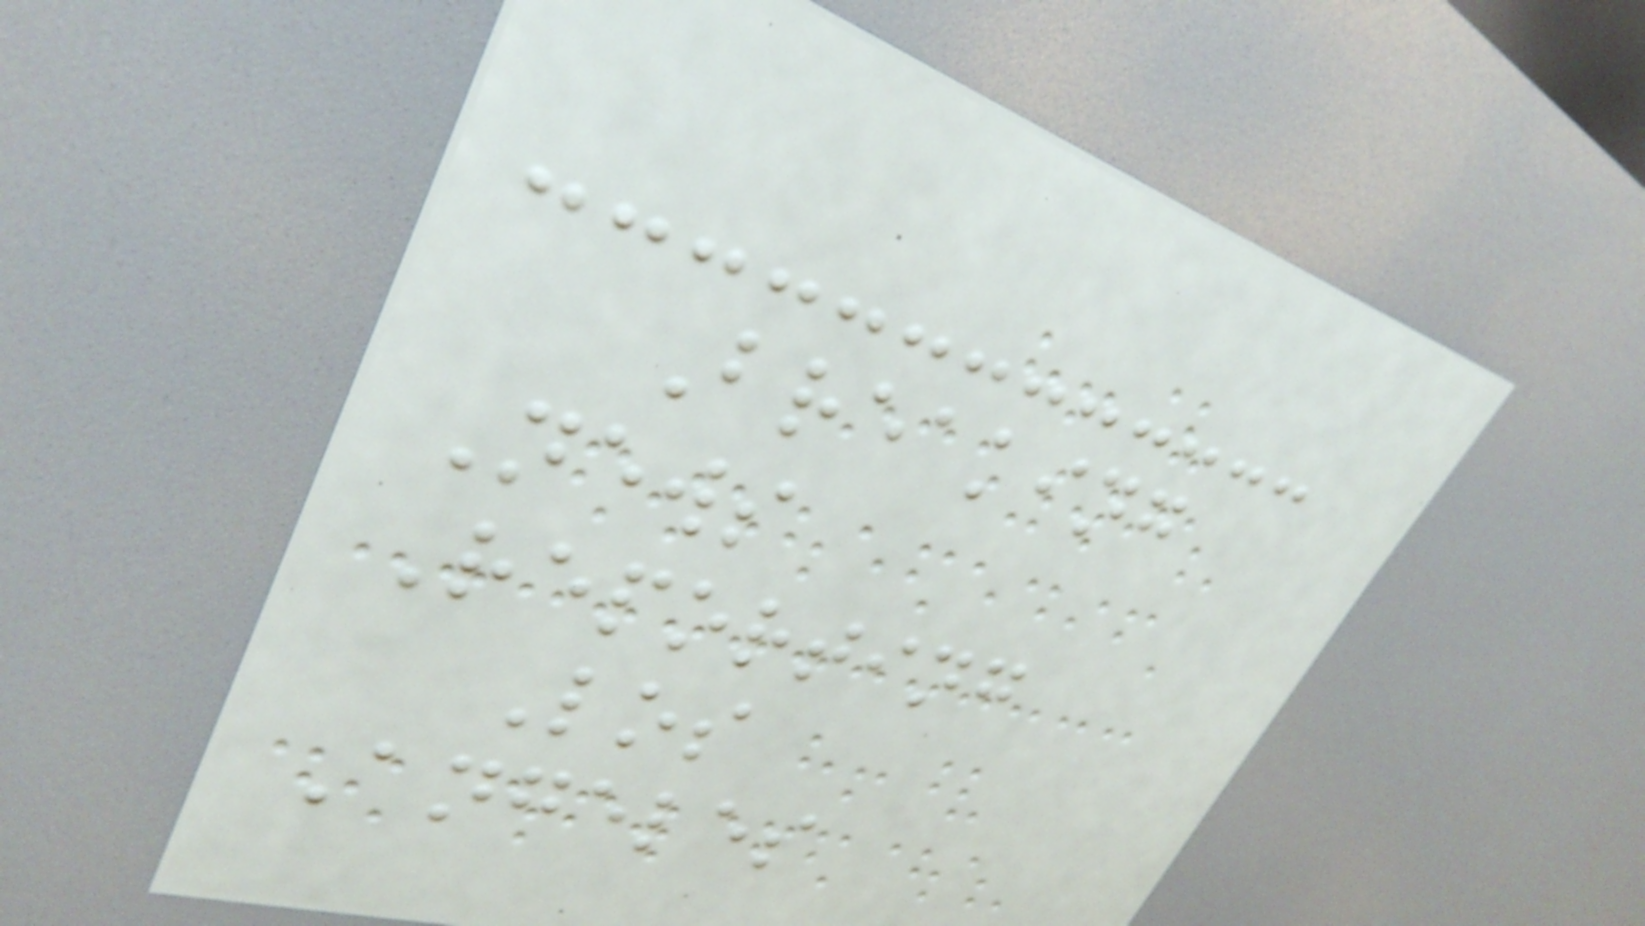Breaking
News
Reporting
Los
Angeles
